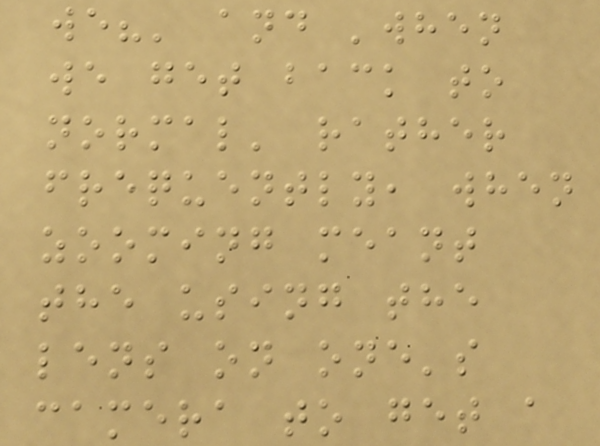we?' and 'when
we get back to
normal' rather
frequently, when
zooming meant
the using the
lens on one's
camera to get a
